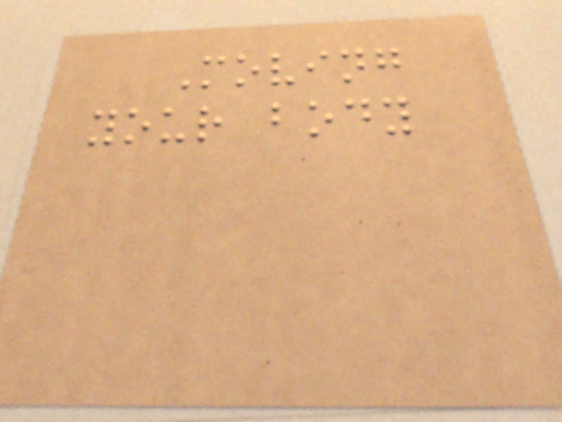Moving
your body
